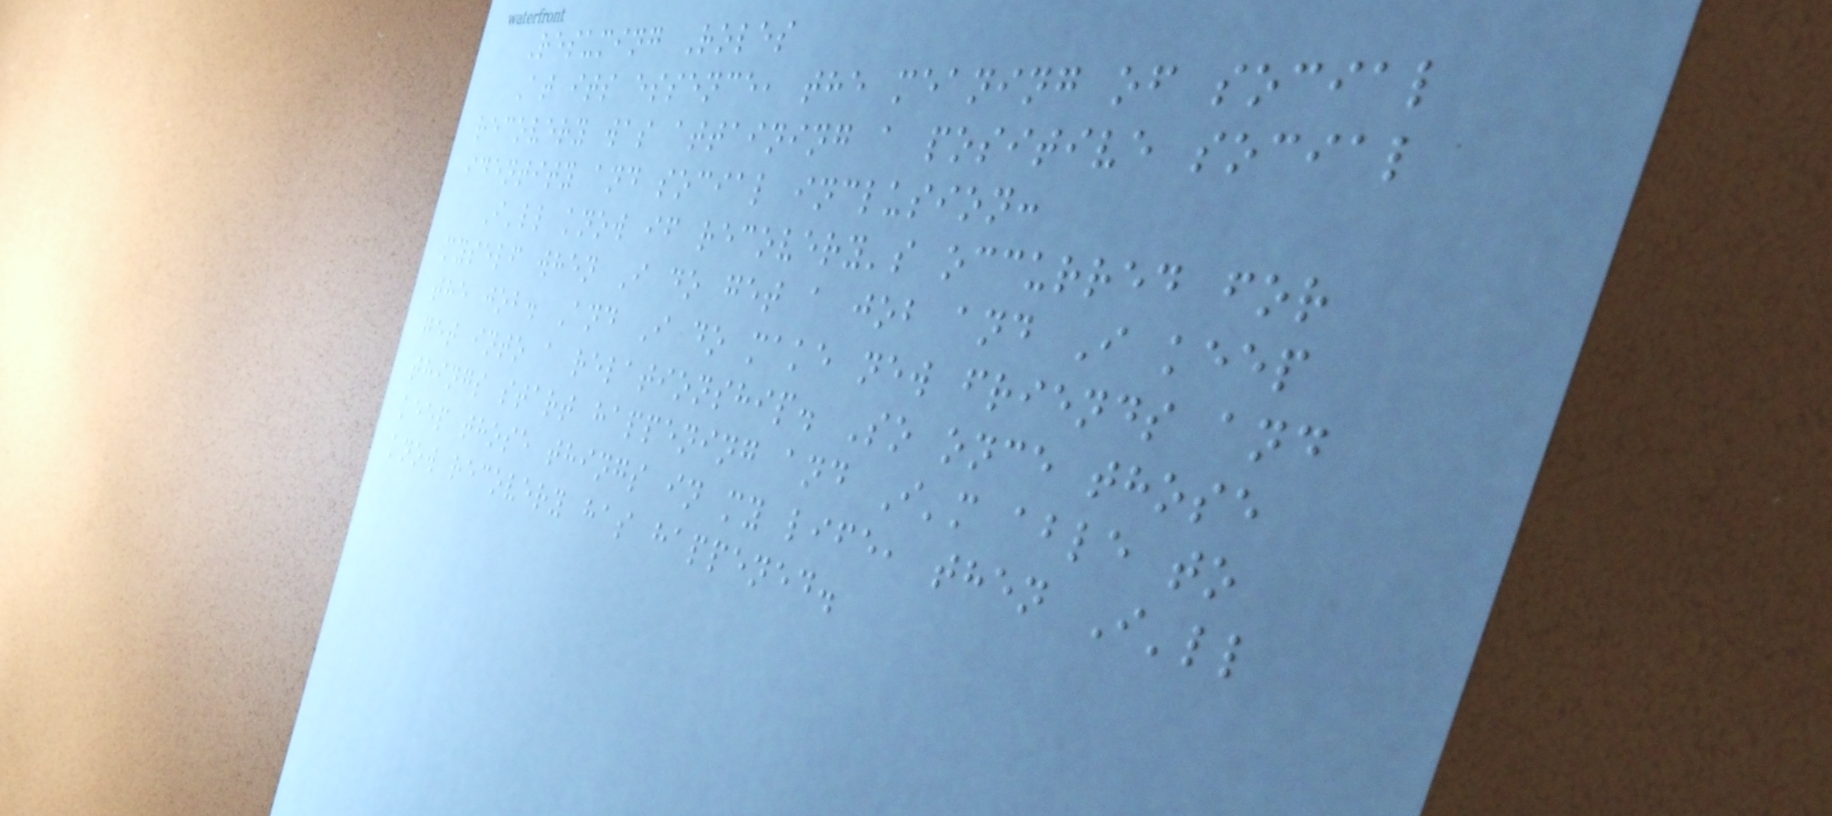Resuming Roles
At its essence, the meaning of social
recovery was attaining a positive social
identity and social inclusion:
I'll know if recovery's occurred for
myself when I do get a job and I keep
the job. And I do make new friends and
get into a relationship. So once those
things start happening and I'm able to
keep those things in my life, then I'll
know recovery has happened.
